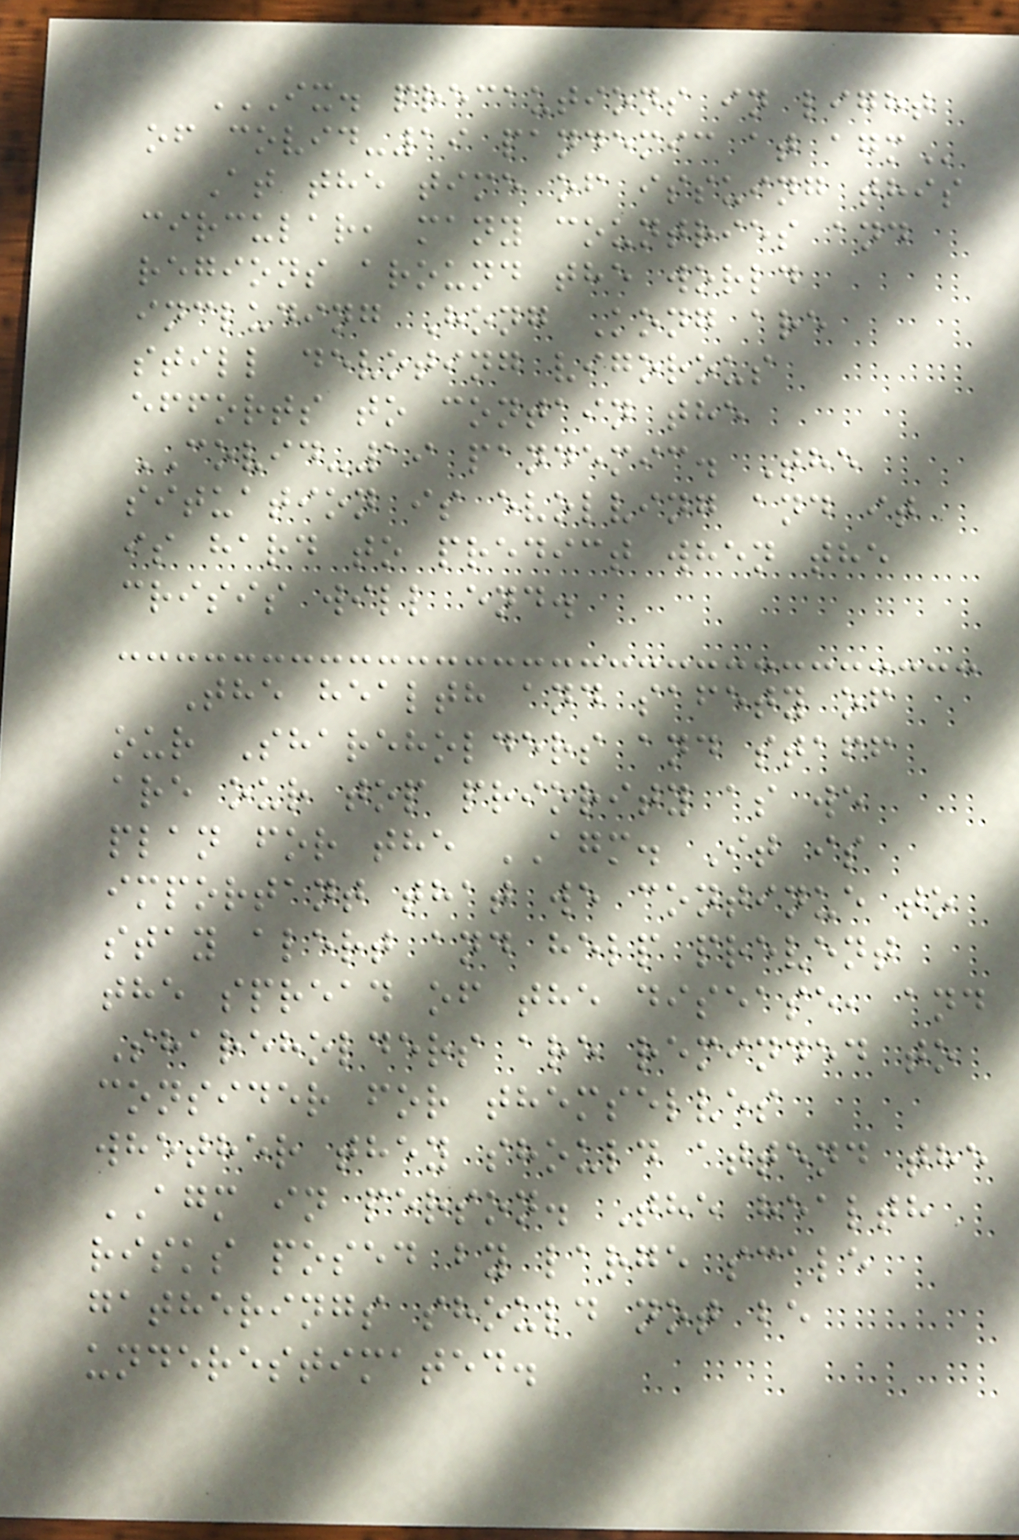IX. PRECAUTIONS IN LIGHT
OF COVID-19 PANDEMIC AT AGM
At the time of issuing this
circular, many countries and
regions around the world
including Hong Kong are
still devoting vigorous
efforts to contain the
COVID-19 pandemic. The
situation is evolving and it
is hard to predict when the
crisis will end.
The health and safety of
our Shareholders and staff
are our top priority as we
plan for the AGM. It is
important that we continue to
stay alert and help prevent
the spread of the disease, and
Shareholders are reminded to
consider for themselves
whether they should attend the
AGM in person. The health
risks posed by large scale
gatherings should not be
underestimated.
